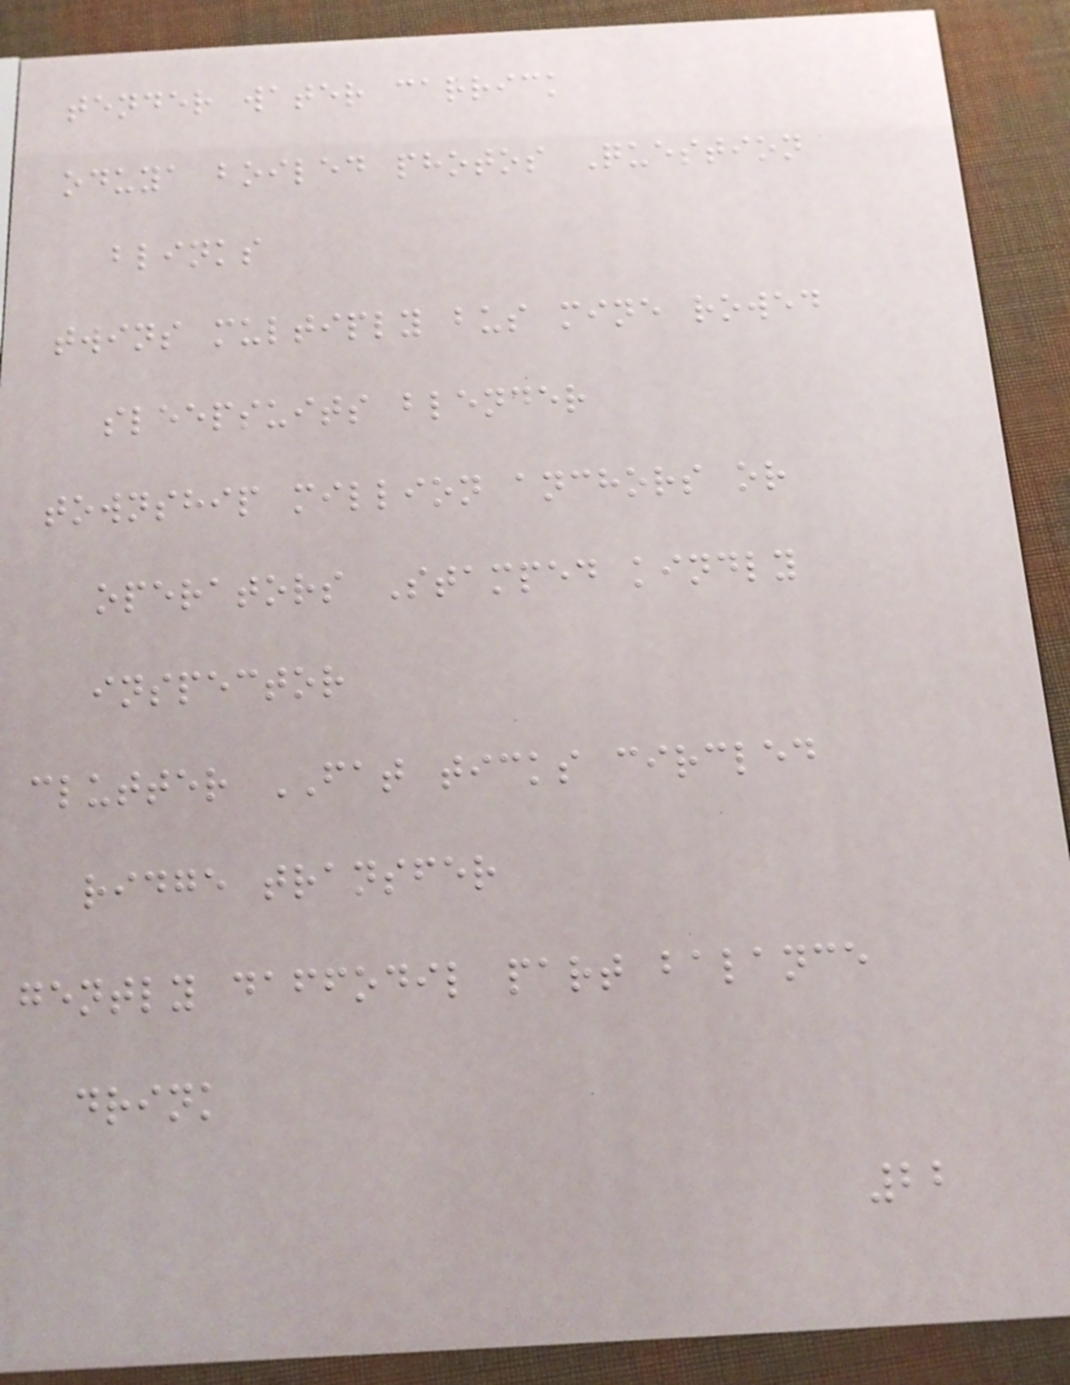tender water carrick
oduya boiled photos Question
blinks
twins multiply bus mine rowed
sleepsuits blender
township million anchors or
operators Stamped kindly
inspector
clutter FAT ticks circled
ridge transfer
gently daffodil part balance
drink
22
